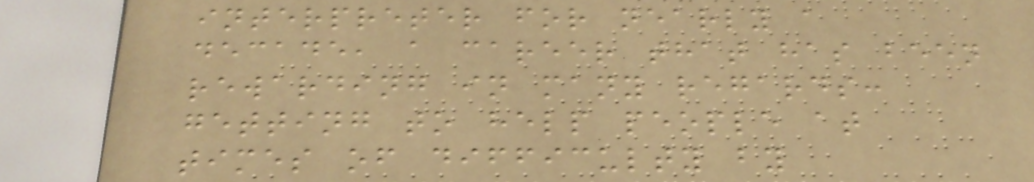interpreter for nearly a
decade, a career that has been
rewarding in many regards:
getting to help people at
times of difficulty by
